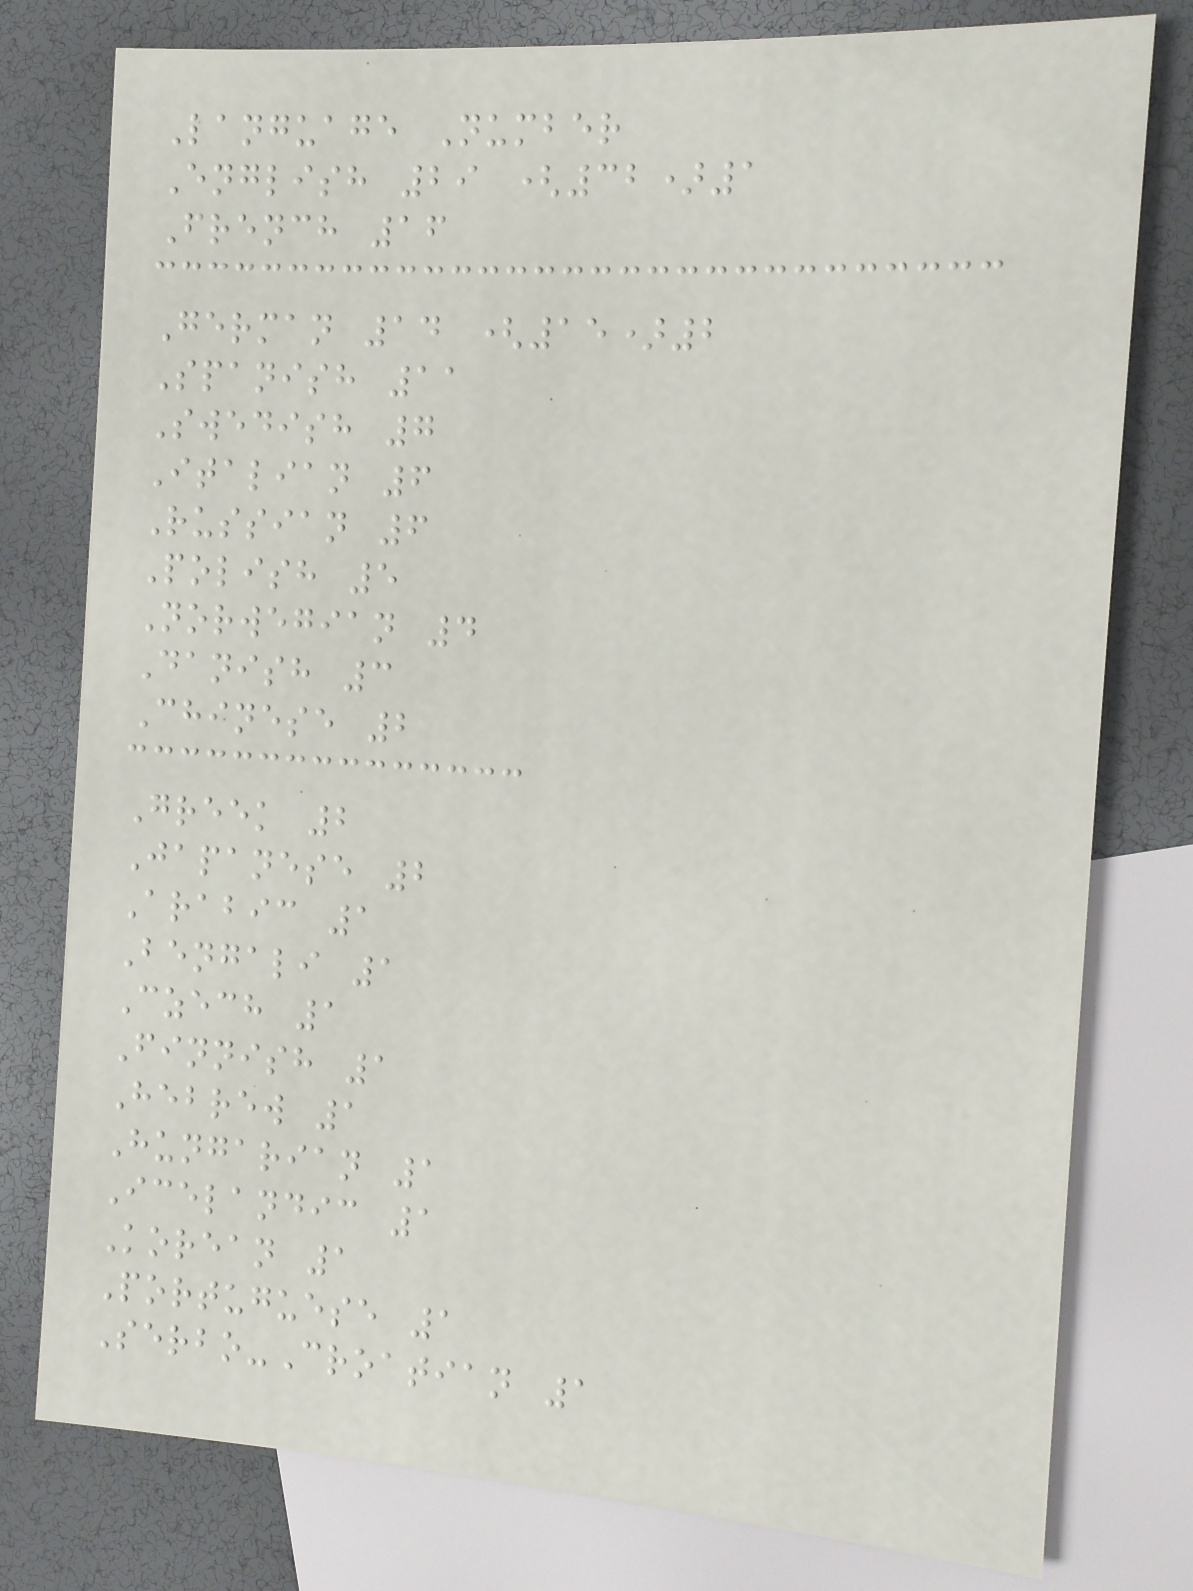Language Number
English 29 (32)1
French 16
German 14 (15)2
Spanish 11
Swedish 7
Italian 6
Russian 6
Polish 5
Norwegian 4
Danish 3
Chinese 2
Greek 2
Japanese 2
Arabic 1
Bengali 1
Czech 1
Finnish 1
Hebrew 1
Hungarian 1
Icelandic 1
Korean 1
Portuguese 1
Serbo-Croatian 1
